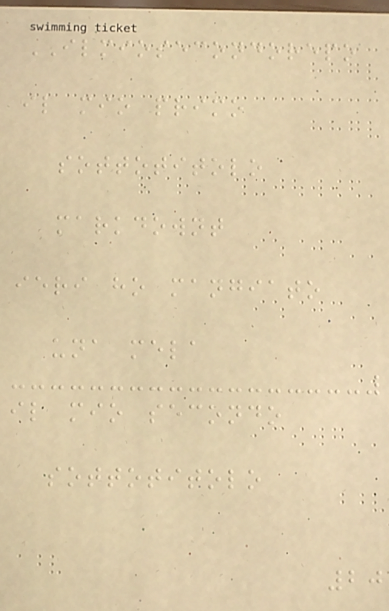ILMIOSECONDOREPO
il mio primo
sottotitolo
markdownt
ieri ho mangiato
una mela
il mio secondo
sottotitolo
20
